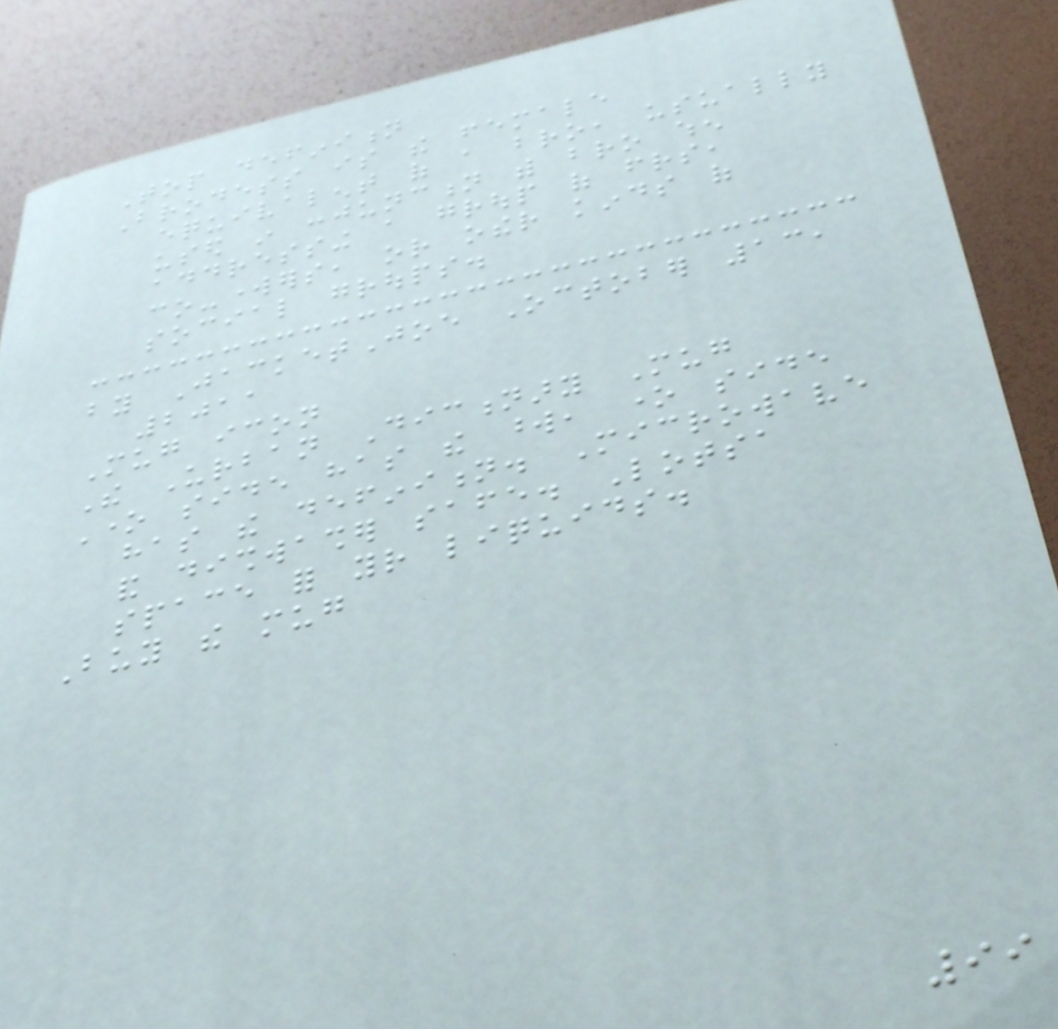Top definition
Brodess is the female
equivalent of a bro, usually
used in conjunction with bro when
addressing a group of friends,
co-workers, or other kinds of
social groups.
by JacketJoe October 13,
2011
Mug icon
The Urban Dictionary Mug
One side has the word, one side
has the definition. Microwave
and dishwasher safe. Lotsa
space for your liquids.
Buy the mug
99
